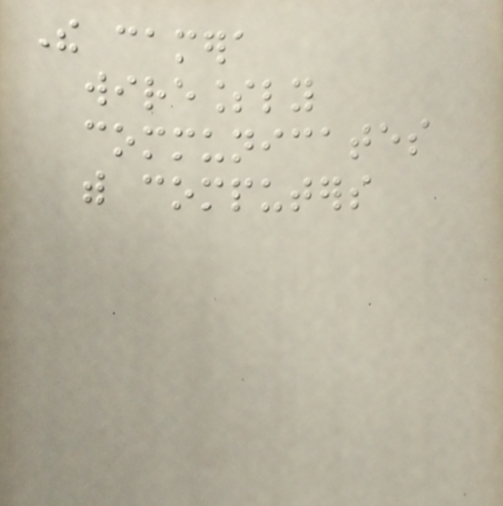The camera
wirelessly
communicates
with computers
